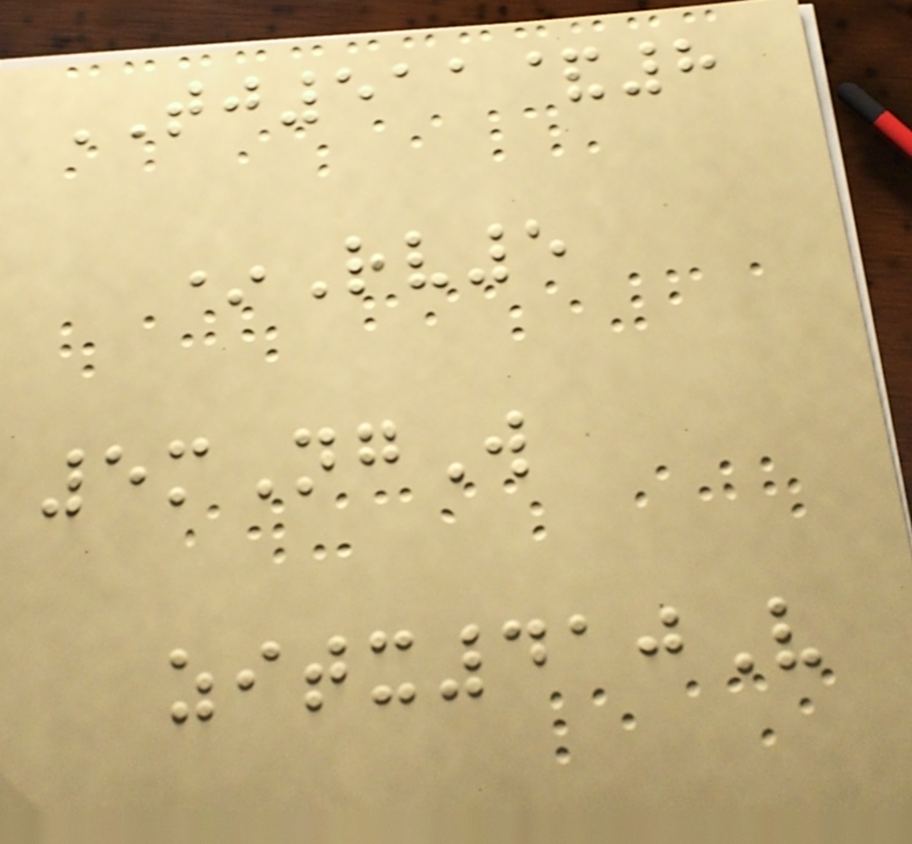TJ511&8
*Rv5
5mNgW
zitx410V
